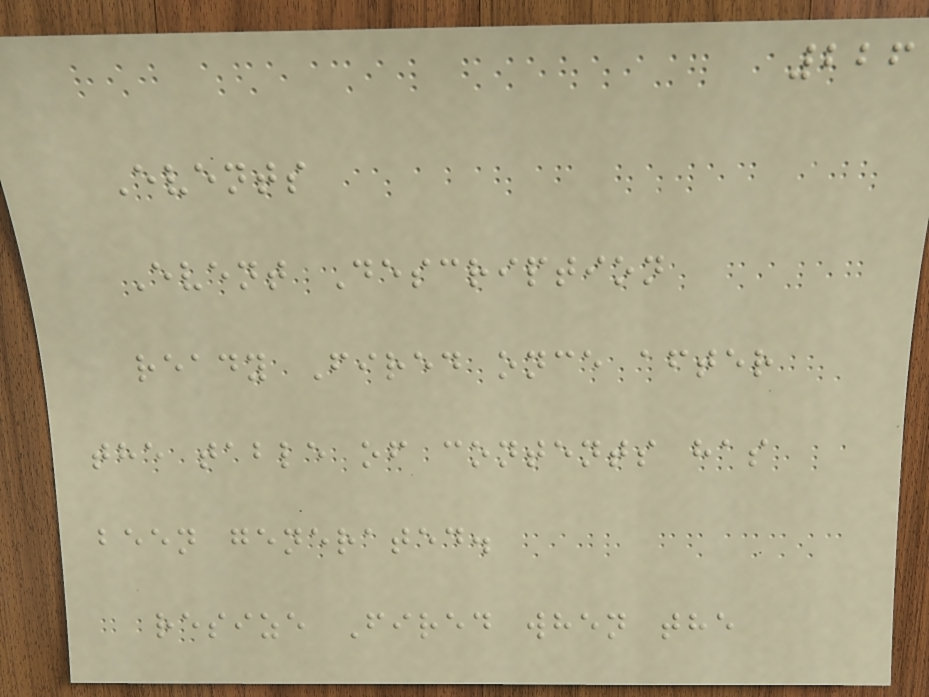226
Events
Event Description
ready Fired once after
the table of contents has
been generated.
resize Fired when the
